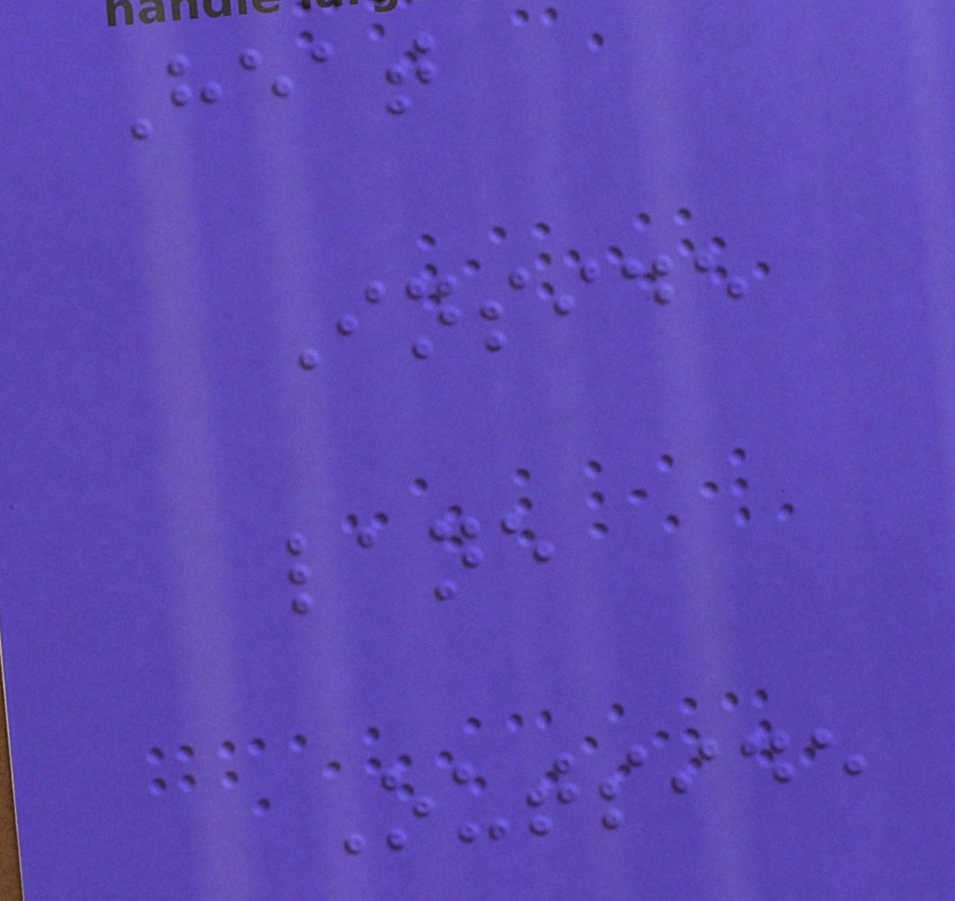Heat
Inside
lane
Outside
